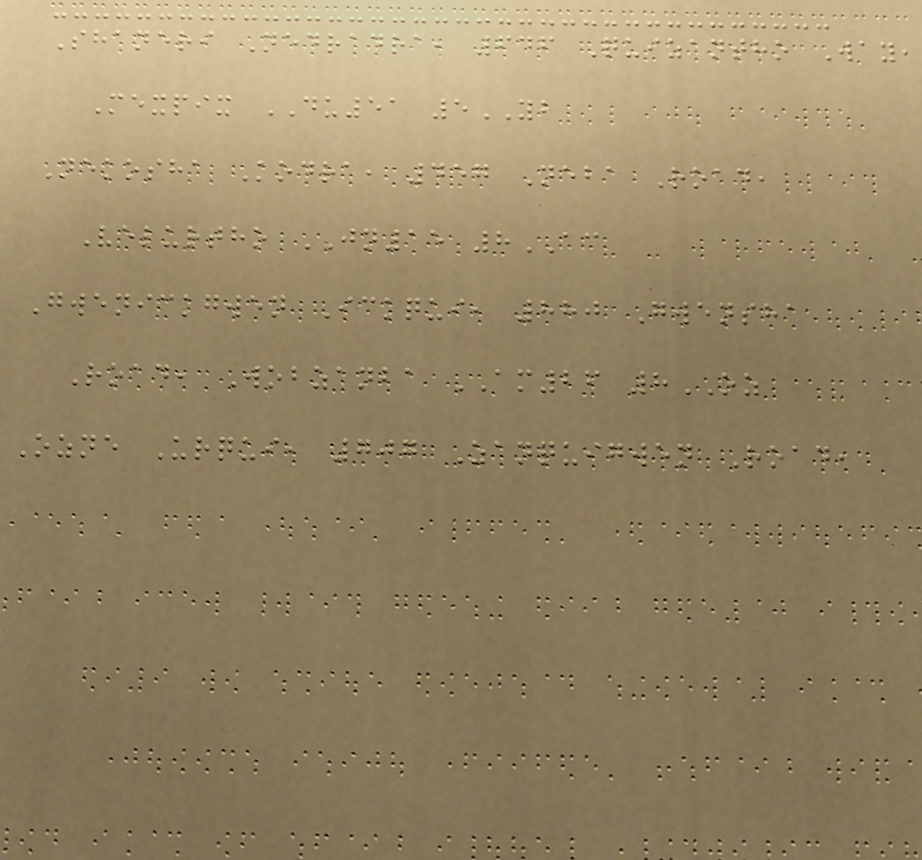Shaneri Nedradra, 646 Quizantho Way,
Mexpix DU51 5YB
Nekosha Kodra, 457 Neba Road,
Velurtho JN15 8AC
Gwenickgwen Ickqui, 880 Gwensha
Road, Wobzanba AM26 8OZ
Ozne Urqui, 707 Zanquigwen Road,
